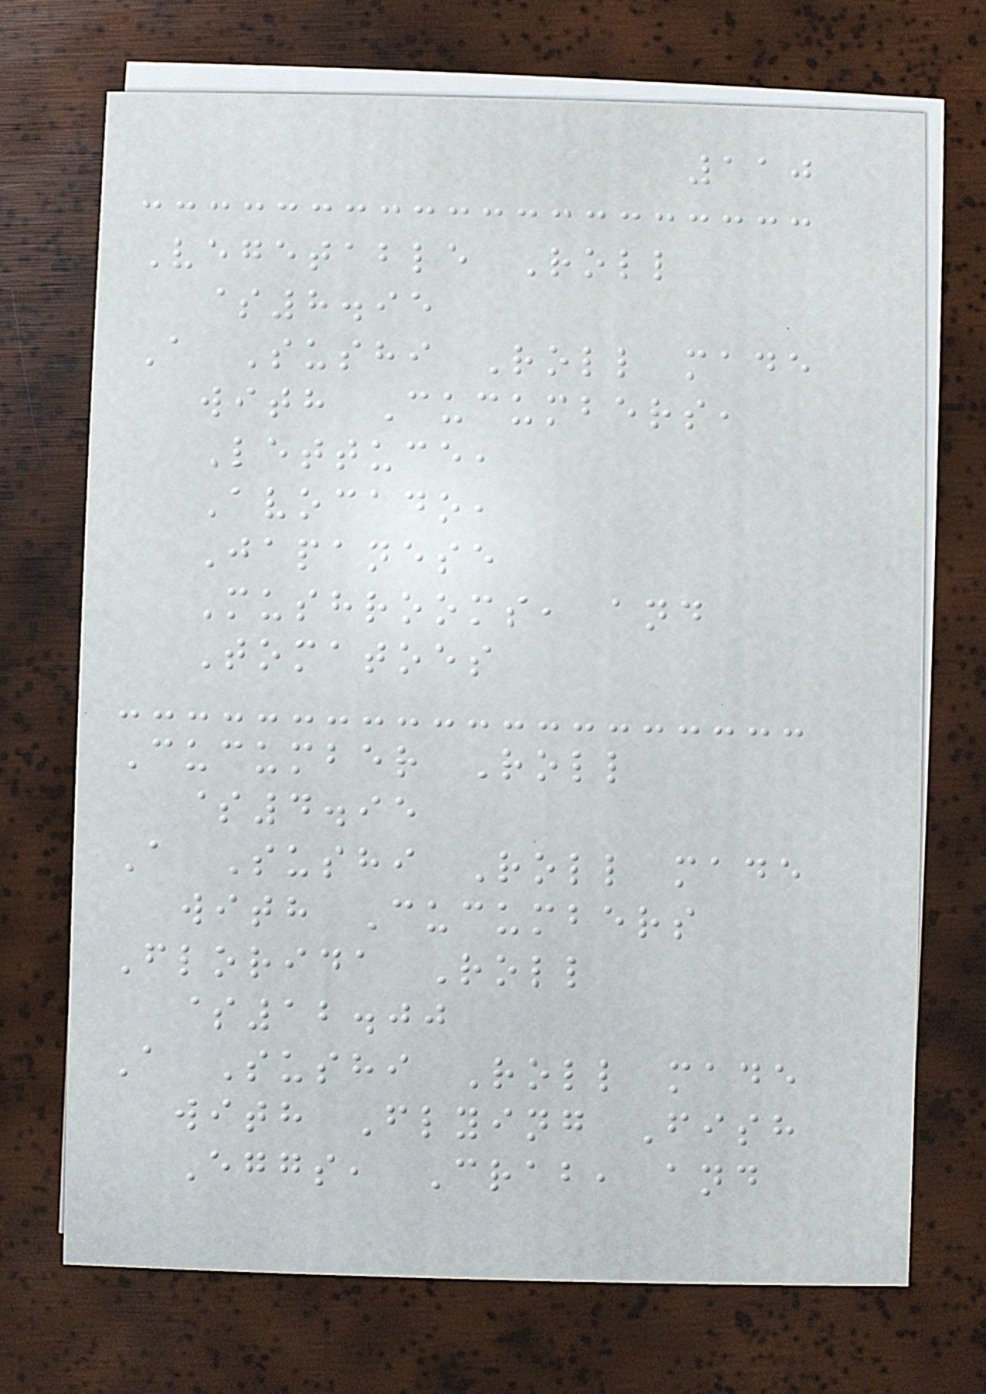110
Vegetable Roll
$8.95
A Sushi Roll made
with Cucumbers,
Lettuce,
Avocado,
Japanese
Mushrooms, and
Tomatoes
Cucumber Roll
$4.95
A Sushi Roll made
with Cucumbers
Florida Roll
$12.00
A Sushi Roll made
with Flying Fish
Eggs, Crab, and
